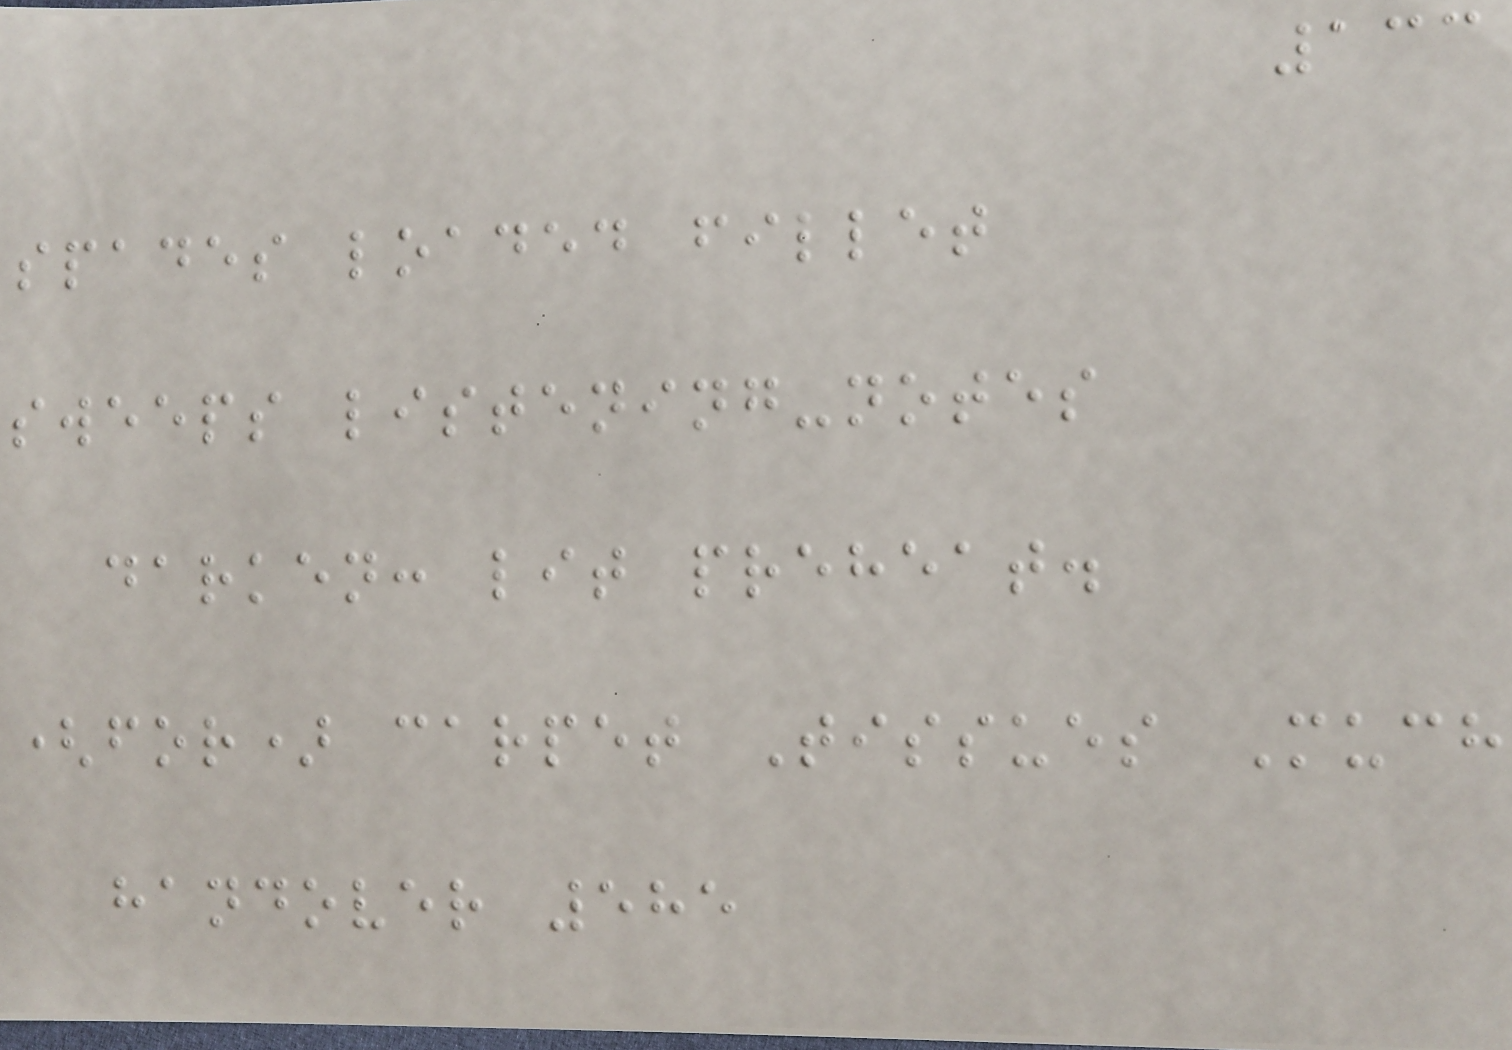133
spades loaded fillet
sweeps listening-notes
darken: lit preheat.
(for) carpet Tissues Much
handover 585
